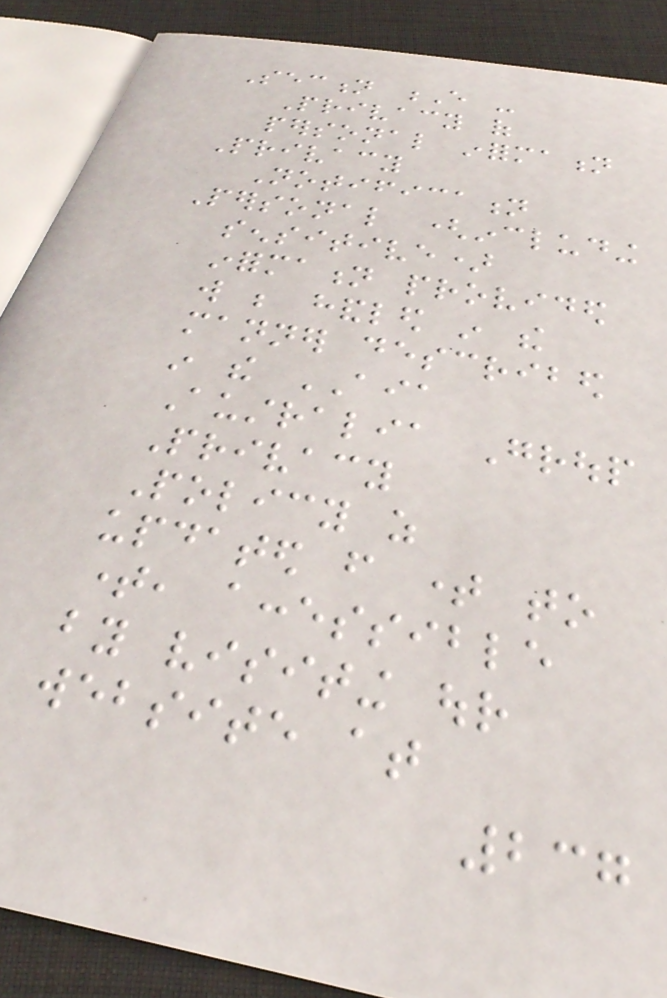Section E -
Privacy of
personal information
Privacy
Notification
Personal (including
sensitive)
information provided
will be handled in the
manner described
in the AIA
Australia Group
Privacy
Policy as
updated from time to
time, accessible
by visiting our
website at
237
